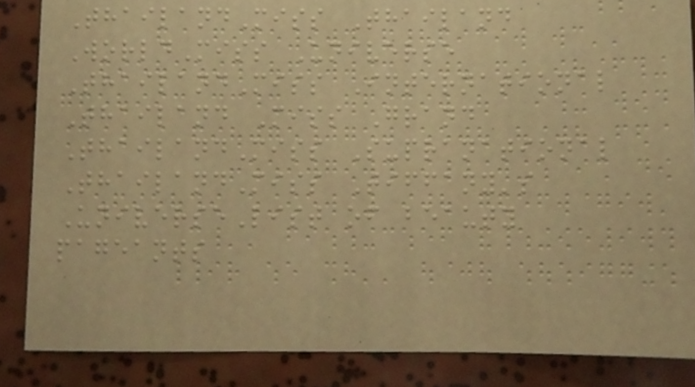ThailandMiss Thailand
WorldMiss Universe
ThailandMiss International
Thailand Miss Grand
ThailandMiss Supranational
ThailandMiss Tiffany's
UniverseList of beauty
pageants
